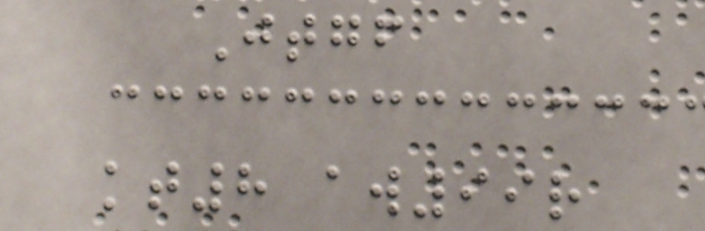Jtgf
kt8 aw99r
